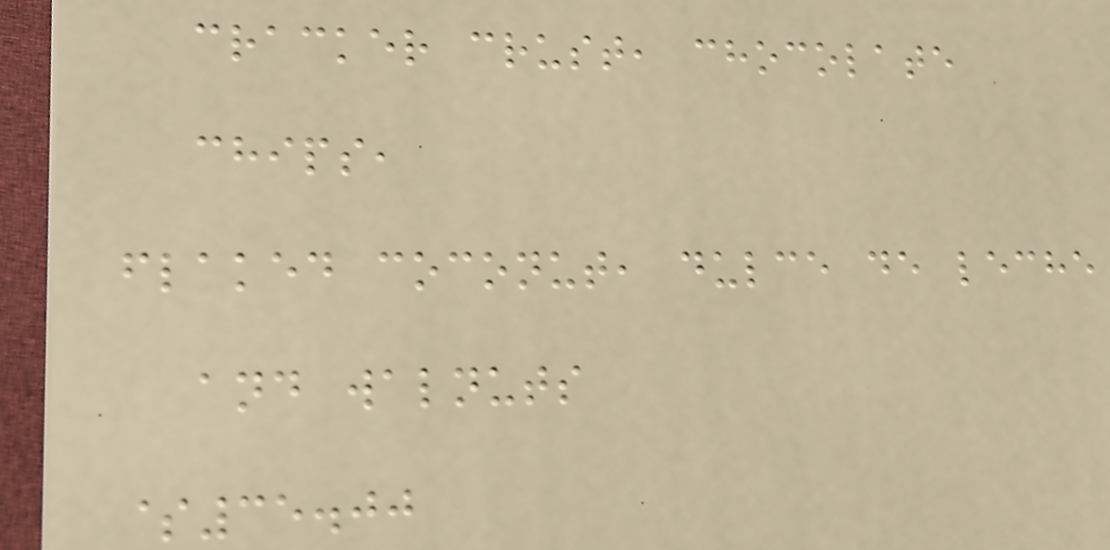cracker crust, chocolate
chips,
flaked coconut, dulce de leche
and walnuts
$35.00
